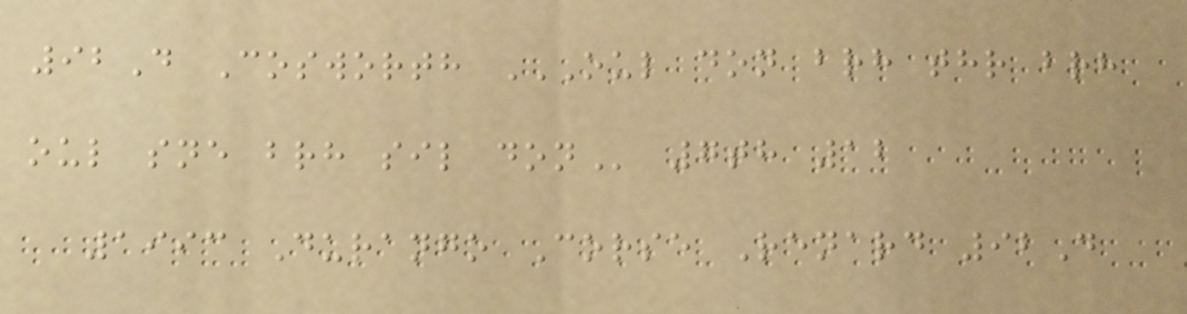92D Cosworth OUL DON BRH THR BRH
OUL SNE BRH SIL DON 7th 12
1993 Durango Corse Renard 92D
